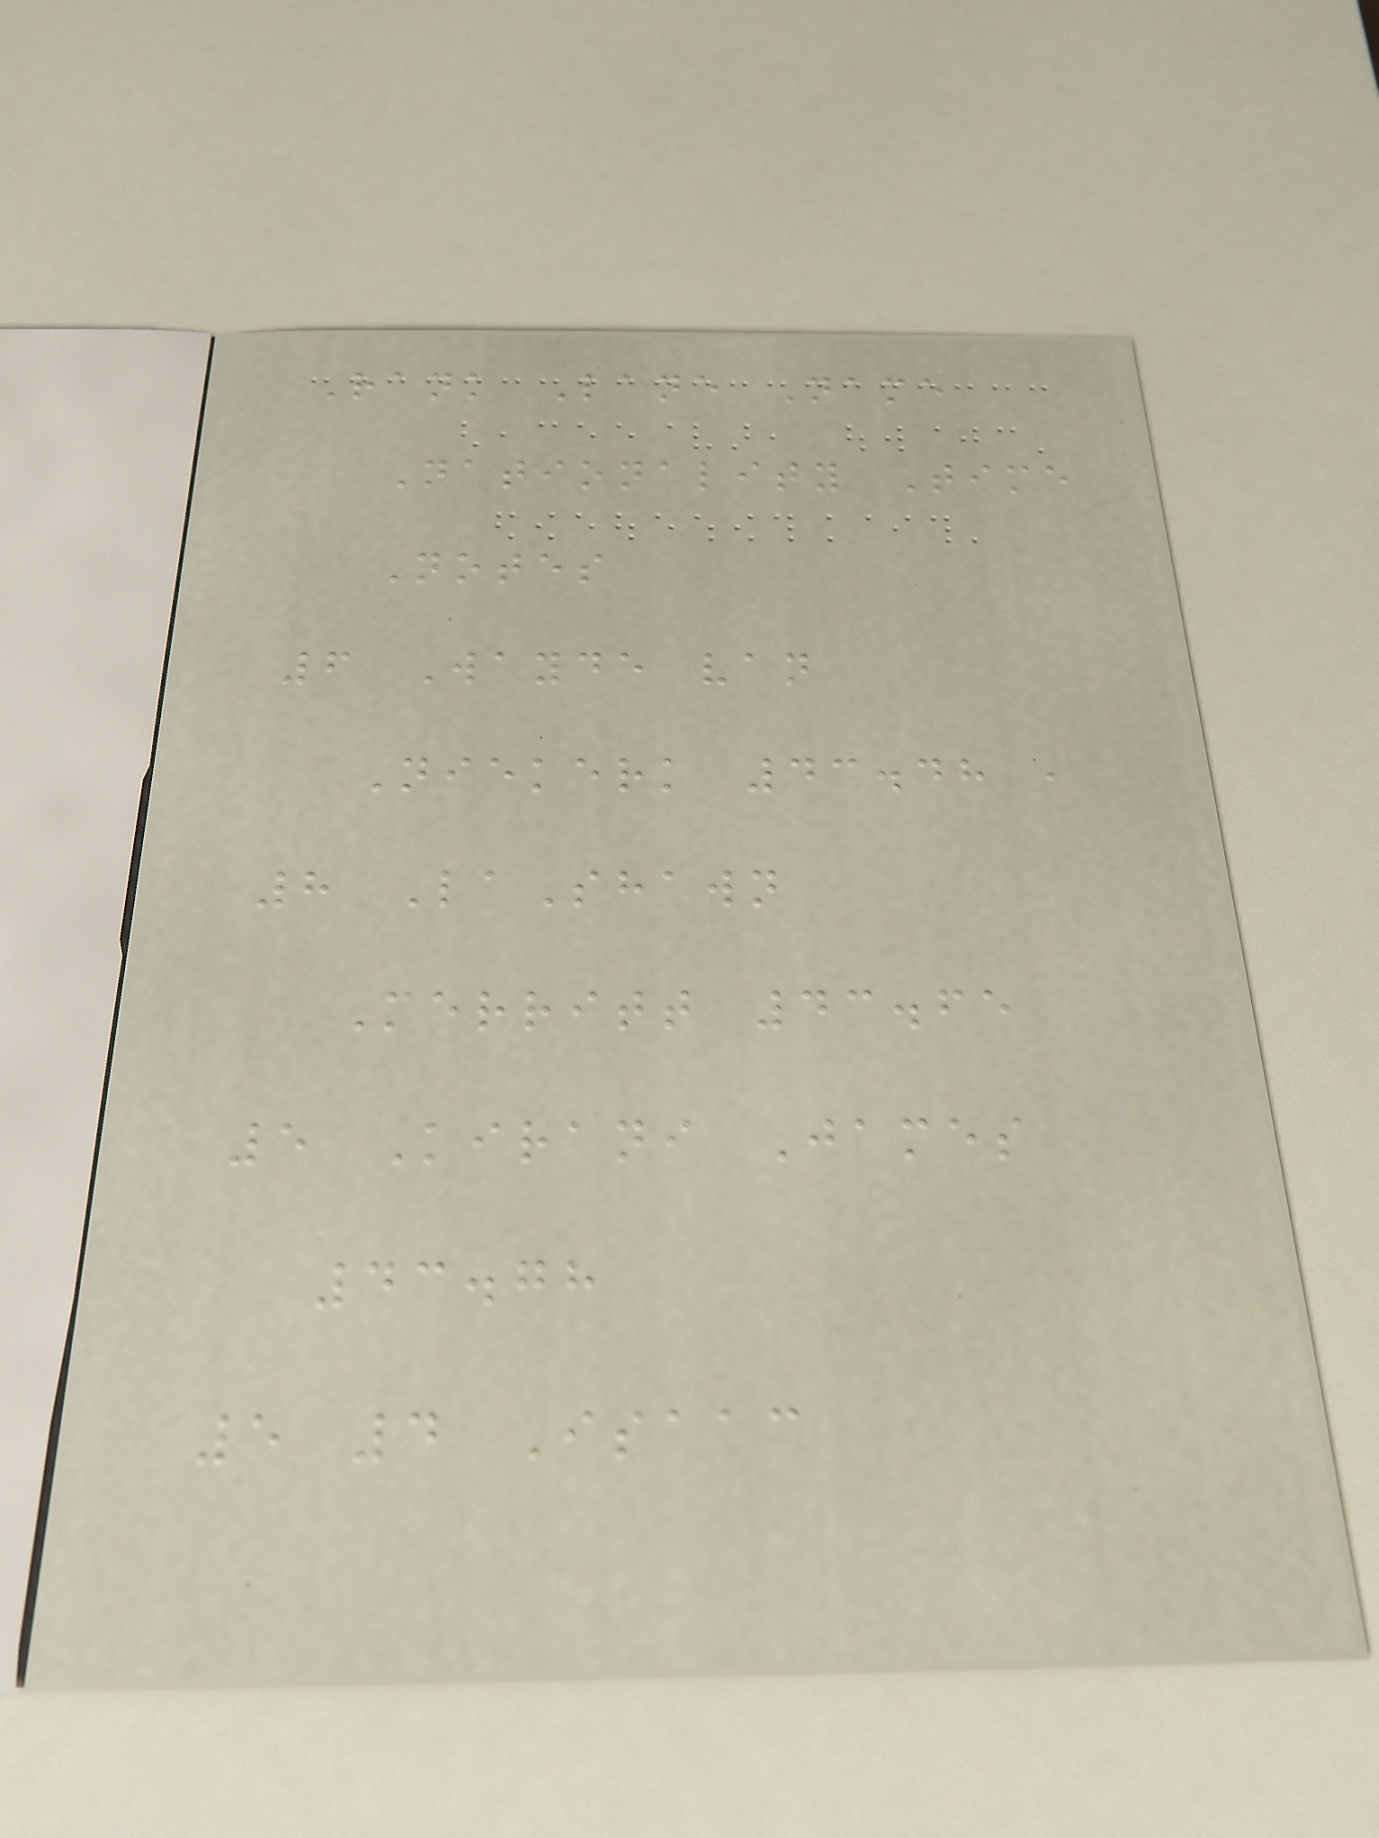Rank Lane Name
Nationality Time
Notes
6 Wayde van
Niekerk 43.48 ,
8 LaShawn
Merritt 43.65
5 Kirani James
43.78
5 4 Isaac
